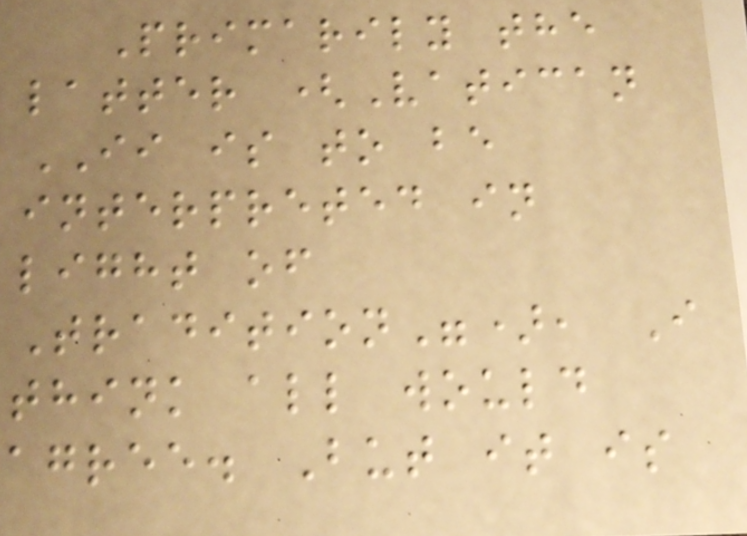Primarily the
latter (Vatican
II is to be
interpreted in
light of
Tradition"), I
think all would
agree. But it is
